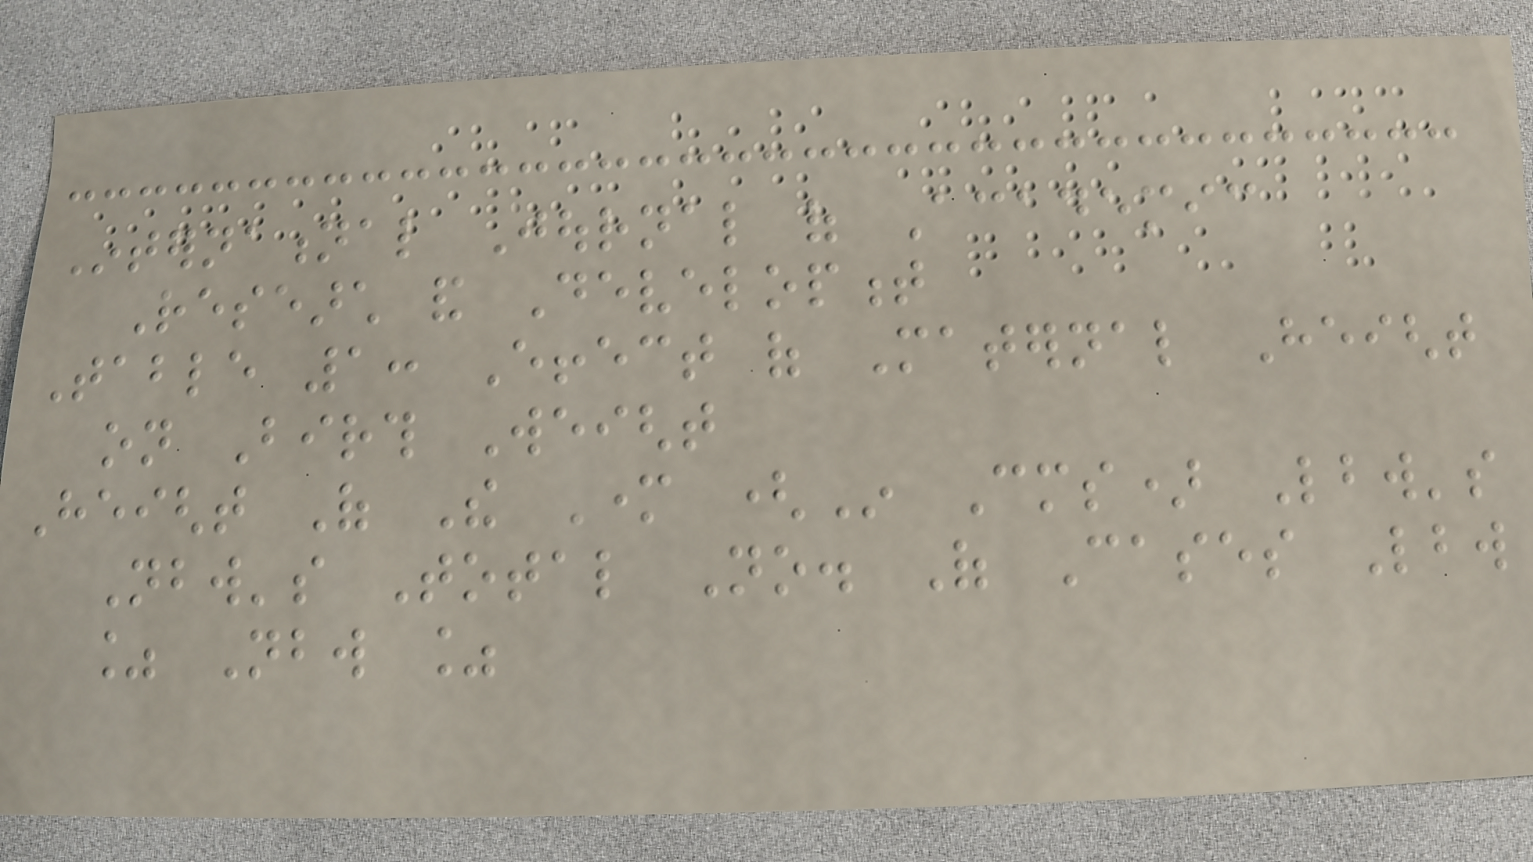International Journal of Academic
Research and Development
Table 1: Effect of Maternal Height
on Birth Weight
Height Of The Mother (In Cms) Lbw's
Nbw's Total No. Of Cases Lbw
% Nbw %
